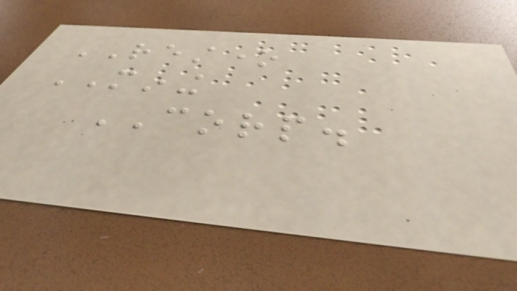RESTONE
MINING
CORP.
